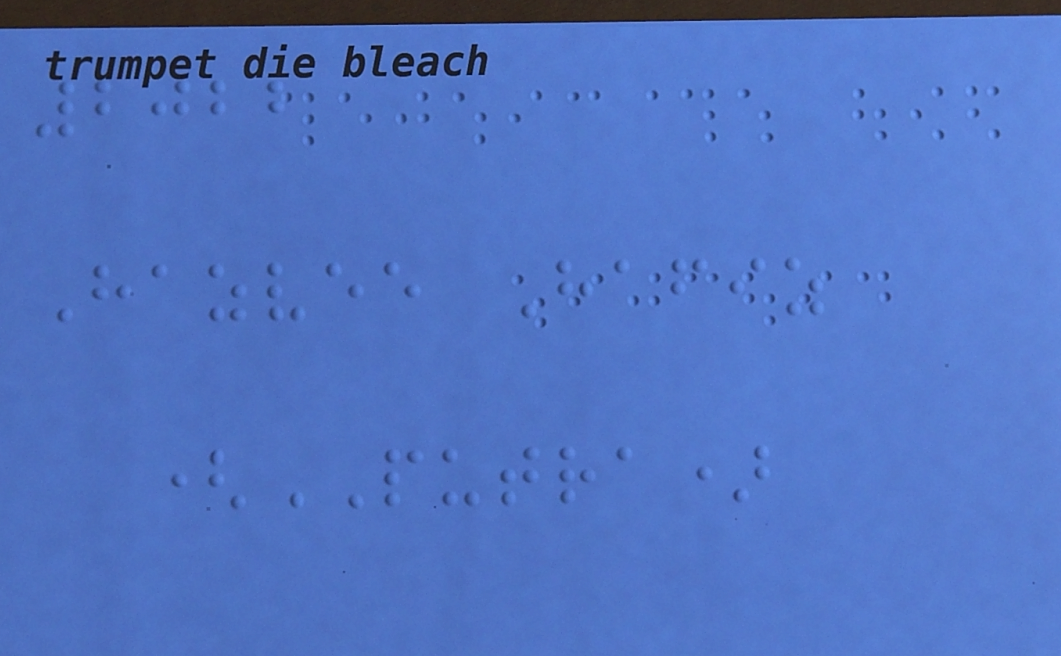2022
Hazvee Hafiz
(PUTRA)
